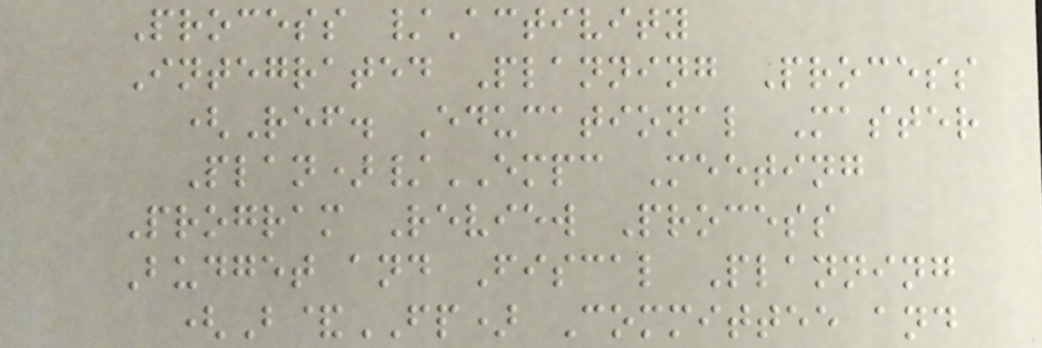Process /Activity
Integrated Planning Process
(Ref. Educational Master
Plan)/EMPC Meeting
Program Review Process
Budget and Fiscal Planning
(B&FP) Committee and
